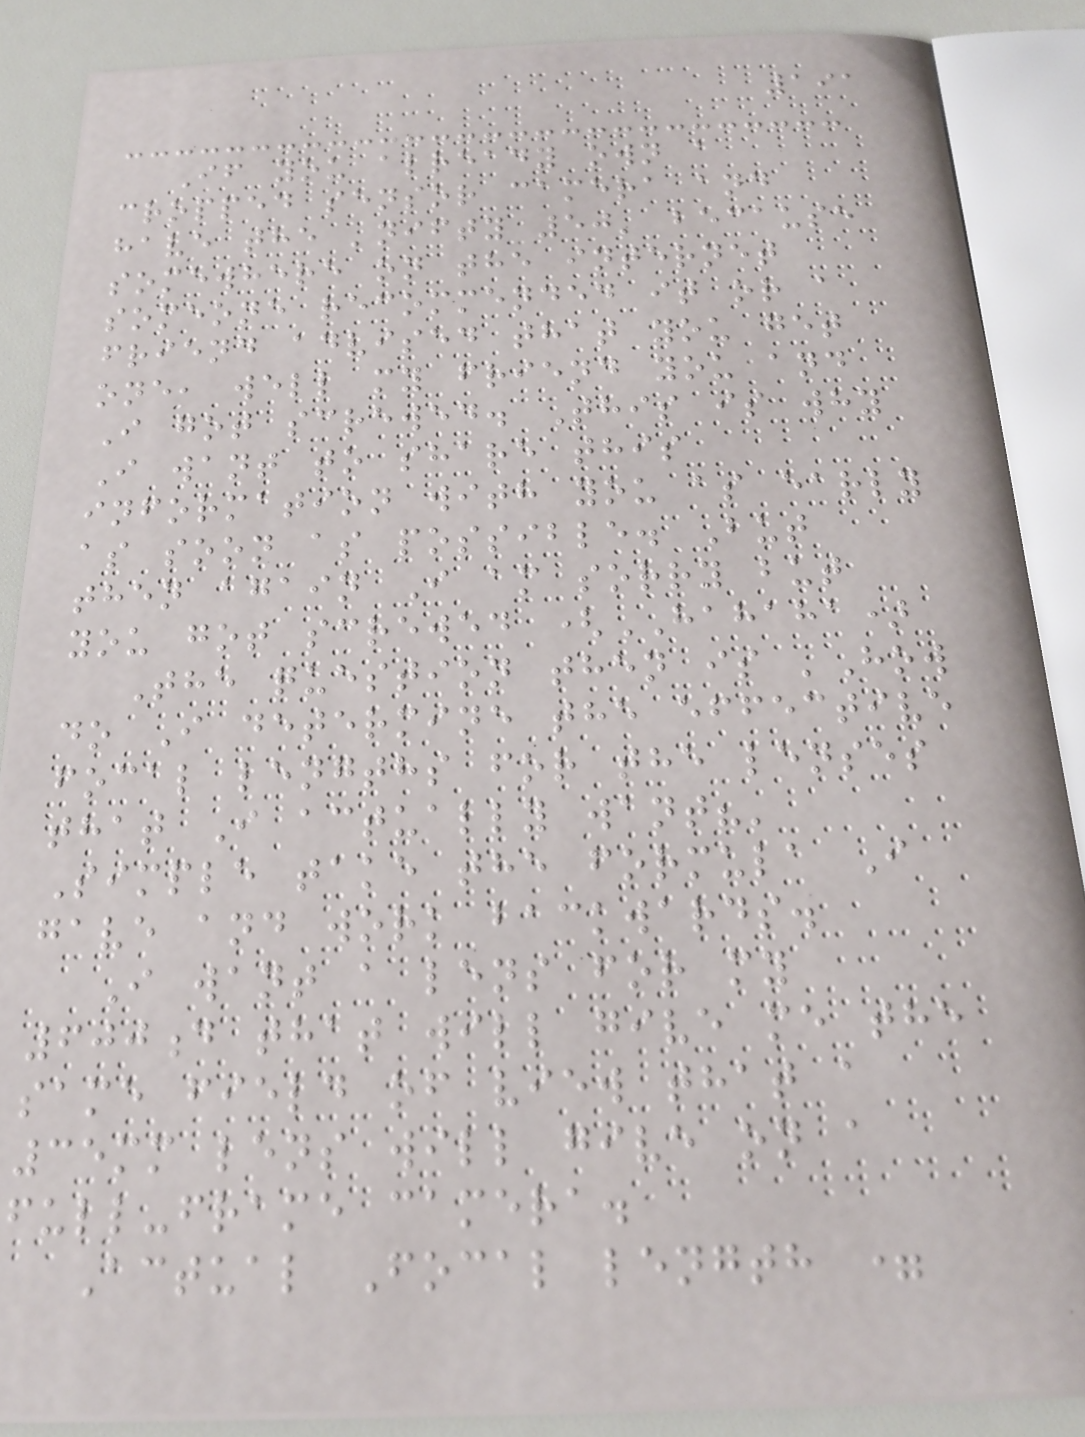191
If you already own a
cropped sensor camera and
have the 'nifty 50' because
somewhere on the internet
someone recommended it or a
friend advised that you get
one, well my friend you and
I got screwed. This is why
I want to share this
information with you as early
as soon as possible. But
then again I am sorry but
you got screwed (HAHAHA)
The question then is 'How
do I determine the effective
focal lengths for the lenses
that I actually want?'
Simple take the formula I
gave and work backwards.
I want a lens for my
600d that will give me the
same field of view that a
35mm lens will give on a
full-frame camera.
Actual Focal length =
